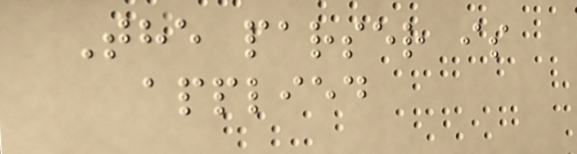The parser is
applied
